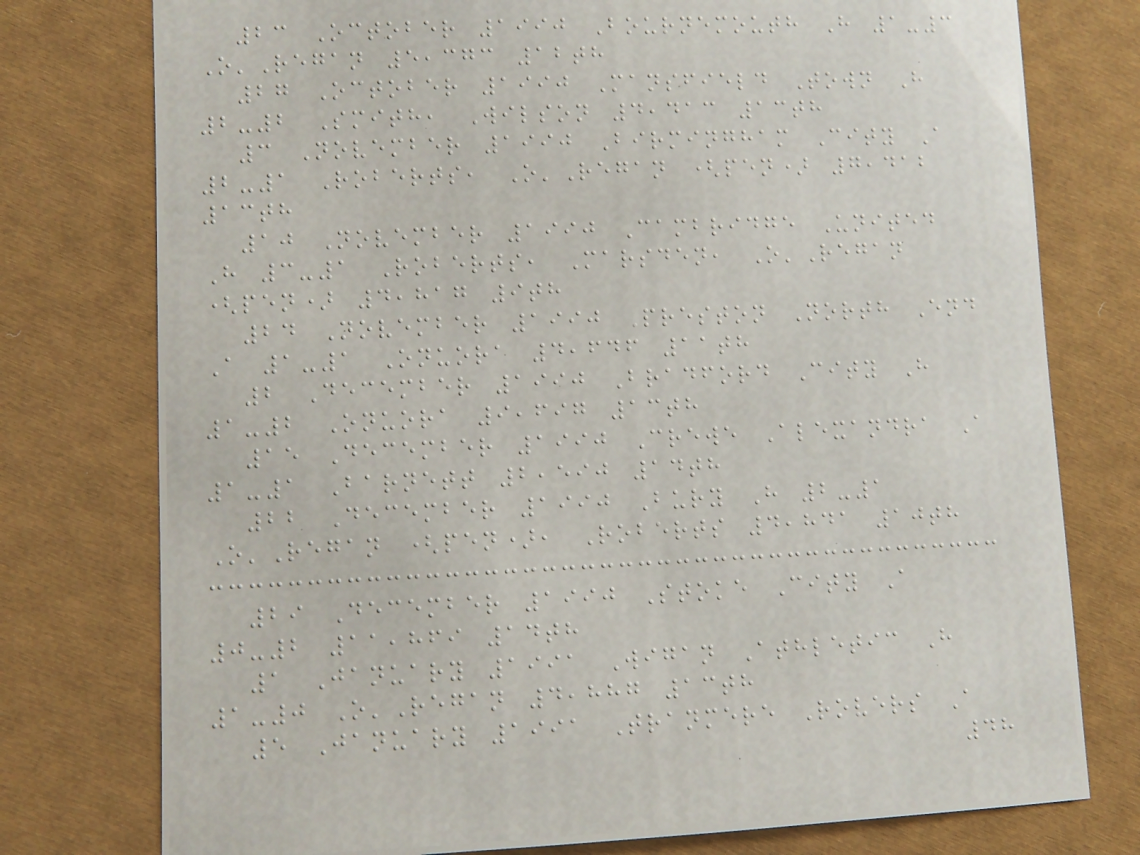23 October 1990 Bournemouth H 1-3
O'Regan 5,373 12th
27 October 1990 Mansfield Town H
2-2 Smith, Wilson 4,413 13th
3 November 1990 Birmingham City A
2-1 Roberts, O'Regan (pen) 7,412
13th
10 November 1990 Cambridge United
H 3-1 Roberts, Marsden, O'Regan
(pen) 4,817 9th
24 November 1990 Preston North End
A 1-1 Onuora 4,646 11th
2 December 1990 Bradford City H
1-2 Onuora 9,697 13th
15 December 1990 Crewe Alexandra A
1-1 Barnett 2,590 14th
22 December 1990 Bury H 2-1
O'Regan (pen), Roberts 4,841 10th
29 December 1990 Stoke City A
0-2 11,869 14th
1 January 1991 Wigan Athletic H
1-0 O'Regan 4,887 13th
5 January 1991 Tranmere Rovers A
48
